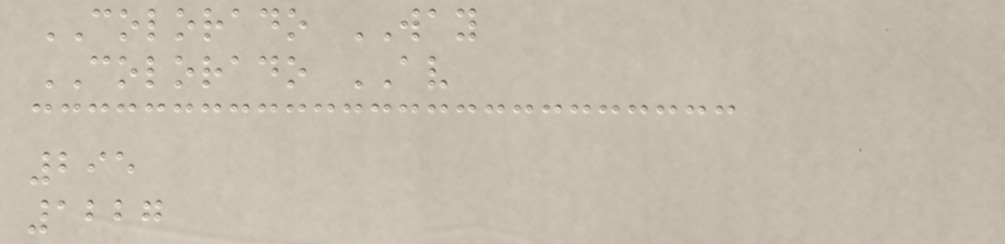COLORADO WAY
COLORADO AV
295
1227
